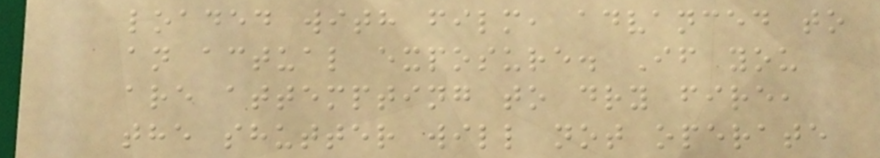loaded with film, advanced to
an actual exposure. If you
are attempting to dry fire,
the shutter will not operate
